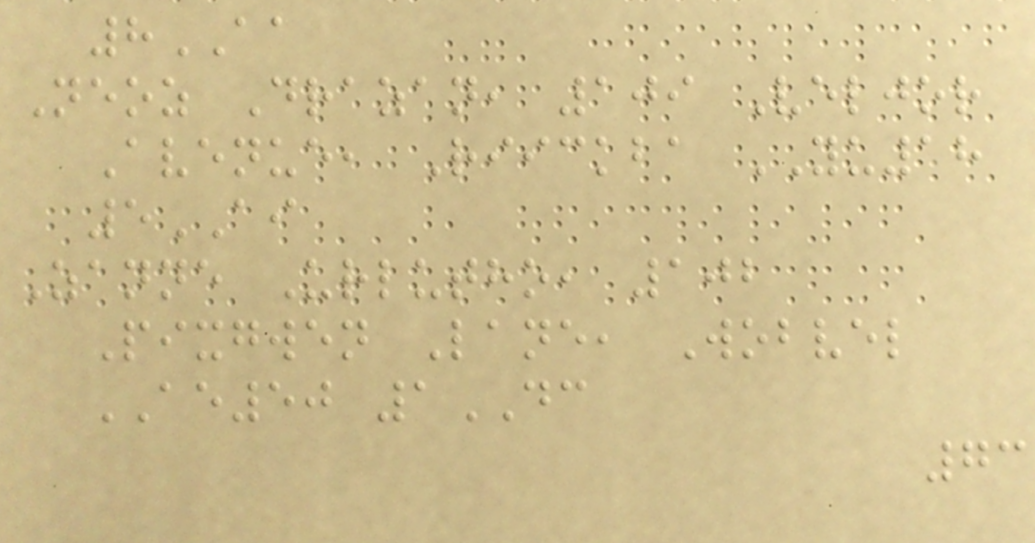8AA
Neoz Drazan, 109 Veljor
Avenue, Riickba YU18
5AI
Zanne Urlutho, 102
Pixgwen Lane, Wobvel
AE50 1DC
73
